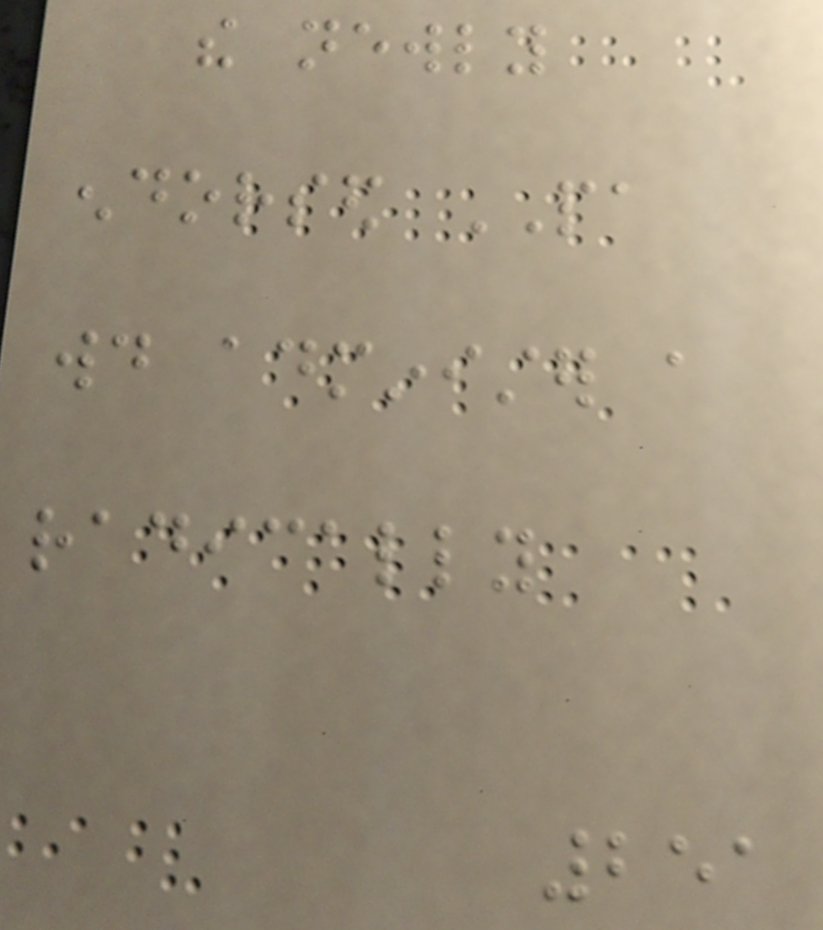the newly
endorsed PA
would administer a
radically
251
